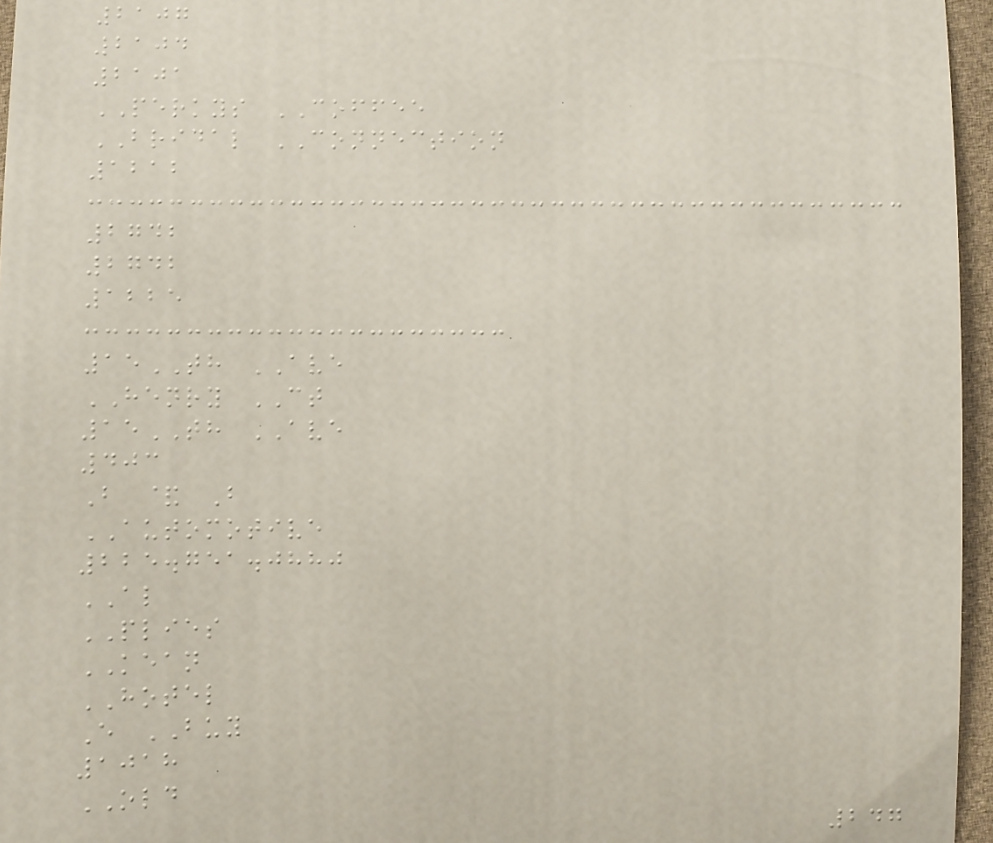2107
2104
2101
PERKYS COFFEE
BRIDAL CONNECTION
1212
2742
2742
1225
15TH AVE
HENRY CT
15TH AVE
403
B & B
AUTOMOTIVE
225.751.0880
AL
PLIES
KEAN
HOTEL
E BUY
1018
OLD
247
